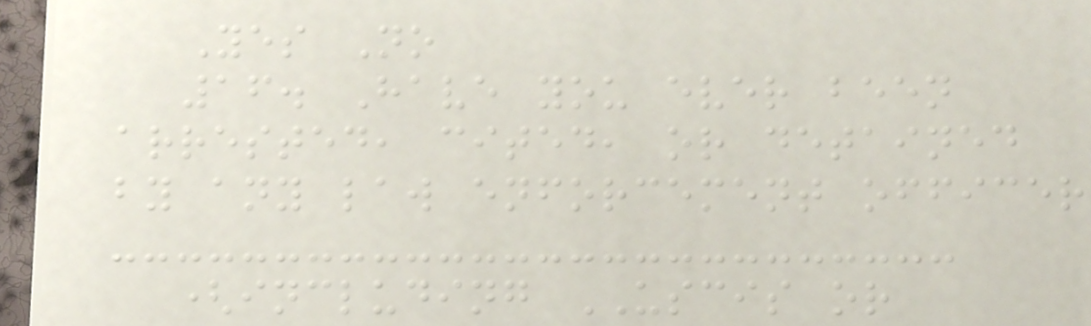Yes No
16. Have you ever been
arrested, cited, or detained
by any law enforcement officer
(including USCIS or
